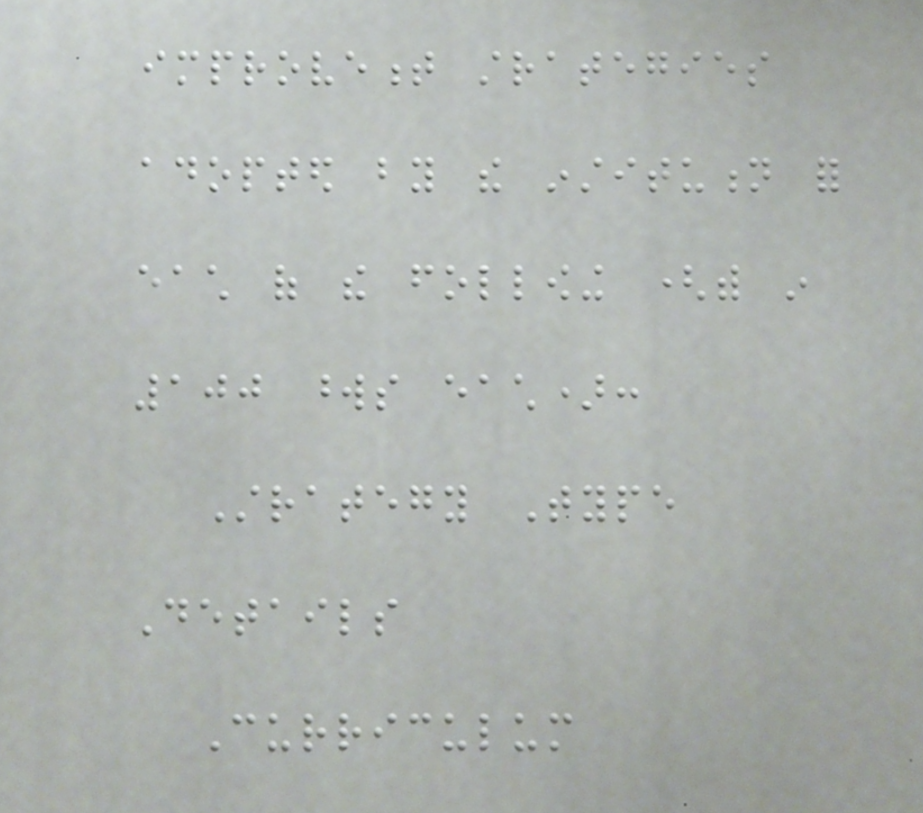improvement strategies
adopted by the institution for
each of the following (with in
100 words each):
Strategy Type
Details
Curriculum
